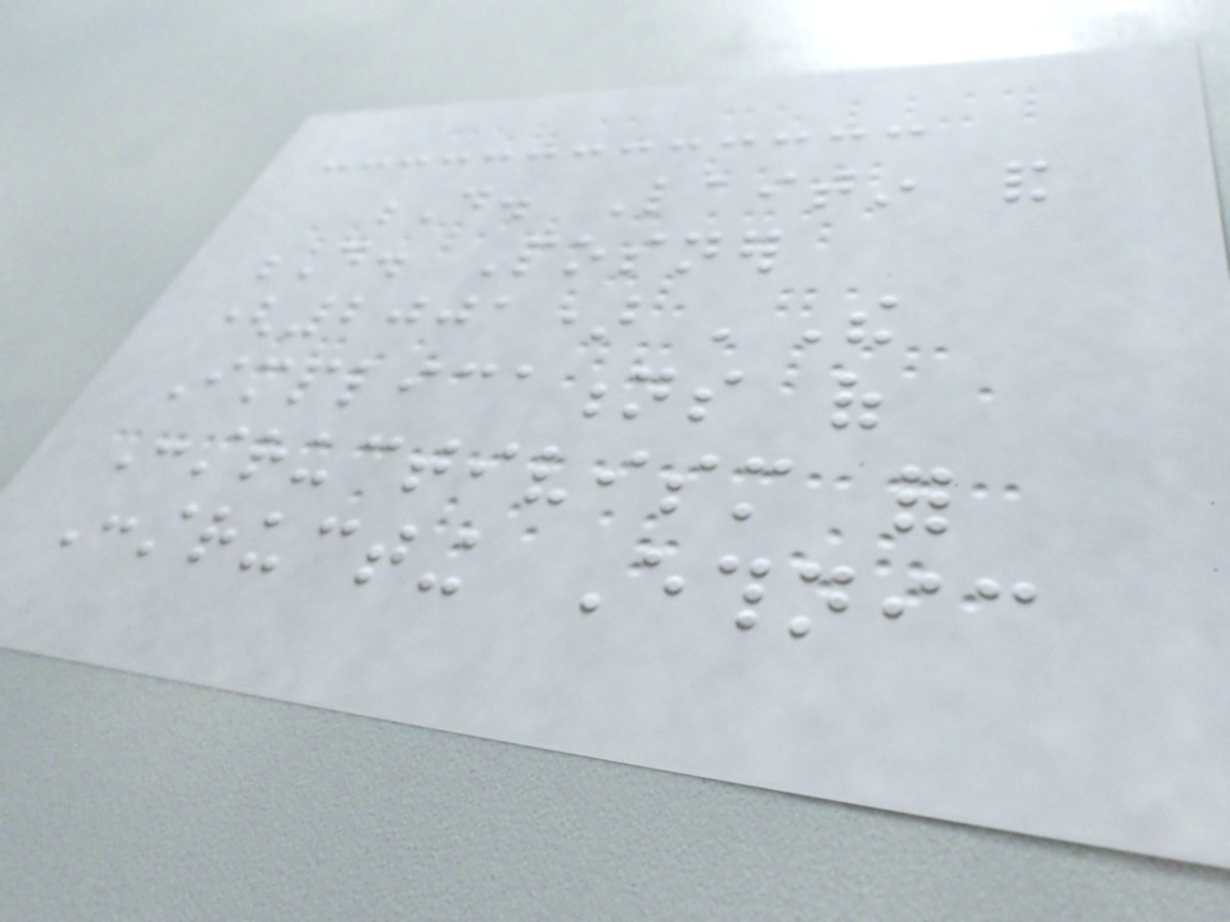D. Laitin and
D. Posner
(2001) 'The
Implications of
Constructivism for
Constructing Ethnic
